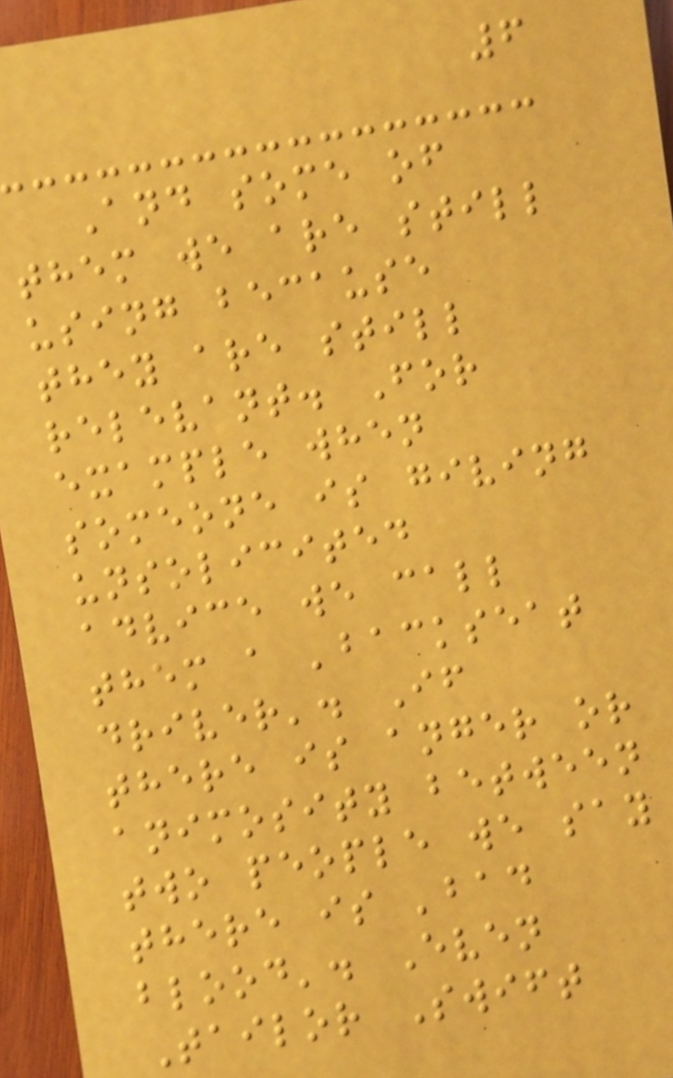6
And some of
them we are still
using because
they are still
relevant. For
example when
someone is giving
unsolicited
advice we call
them a 'backseat
driver'. If
there is anger or
animosity between
two people we say
there is 'bad
blood'. Even
Tailor Swift
